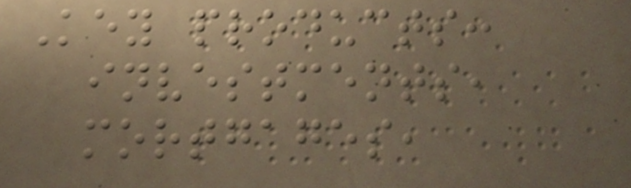Key products:
investments,
mortgages,
